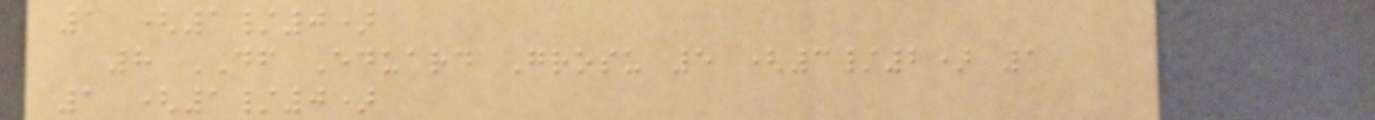1 (1/0)
8 DF Eduard Grosu 5 (3/2) 1
1 (1/0)
